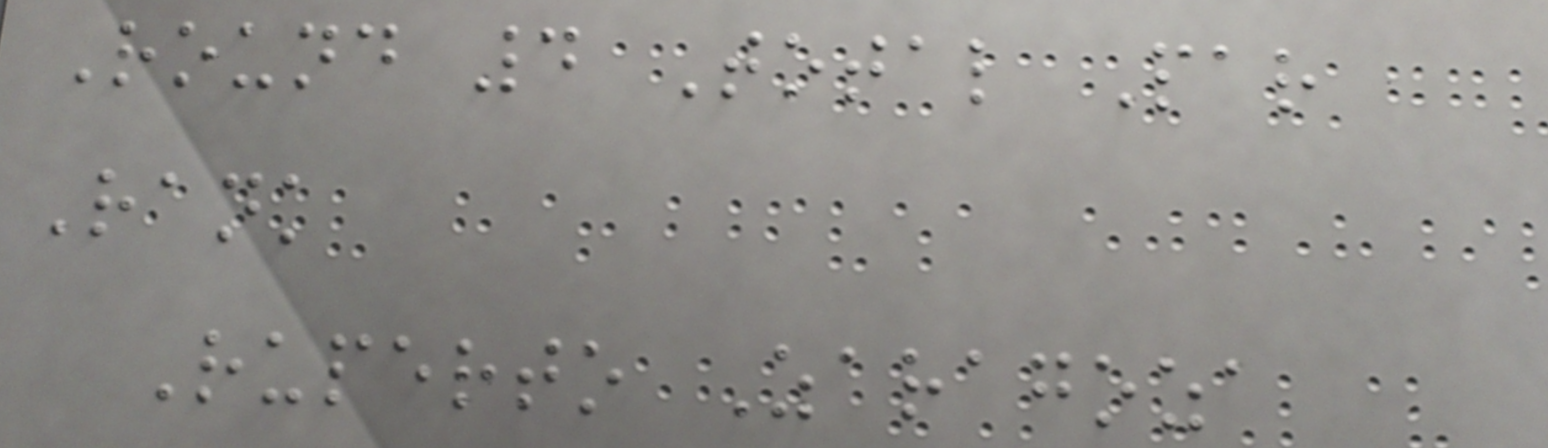Round 4 Total Par
Rank
Ruperto Zaragoza
